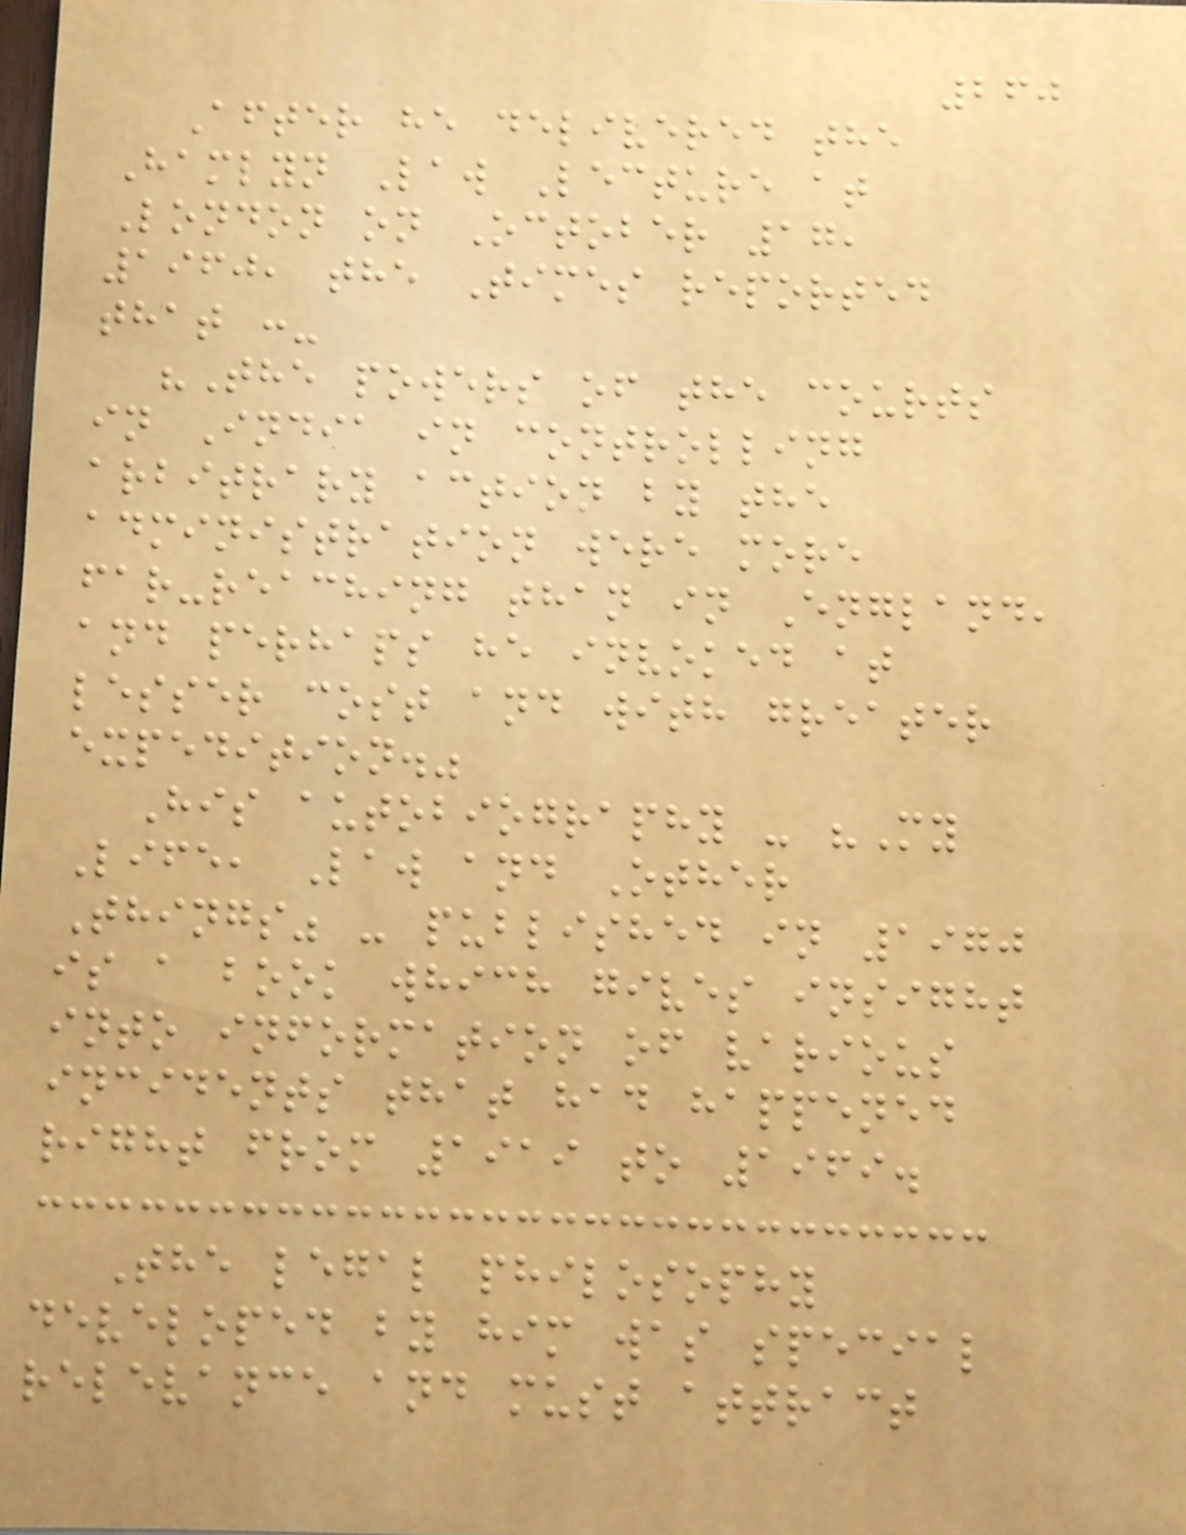260
After he delivered the
Hamlyn Law Lecture at
London on October 17,
1960, the Times reported
that :-
"The powers of the courts
in India in controlling
arbitrary action by the
administration were more
far-reaching than in England,
and perhaps he invoked at
lesser cost and with greater
expedition."
His autobiography - "My
Life, Law and Other
Things" - published in 1970
is a book which gives insight
into information of various
incidents that had happened
right from 1919 to 1969.
The legal philosophy
developed by him was special
relevance and must attract
